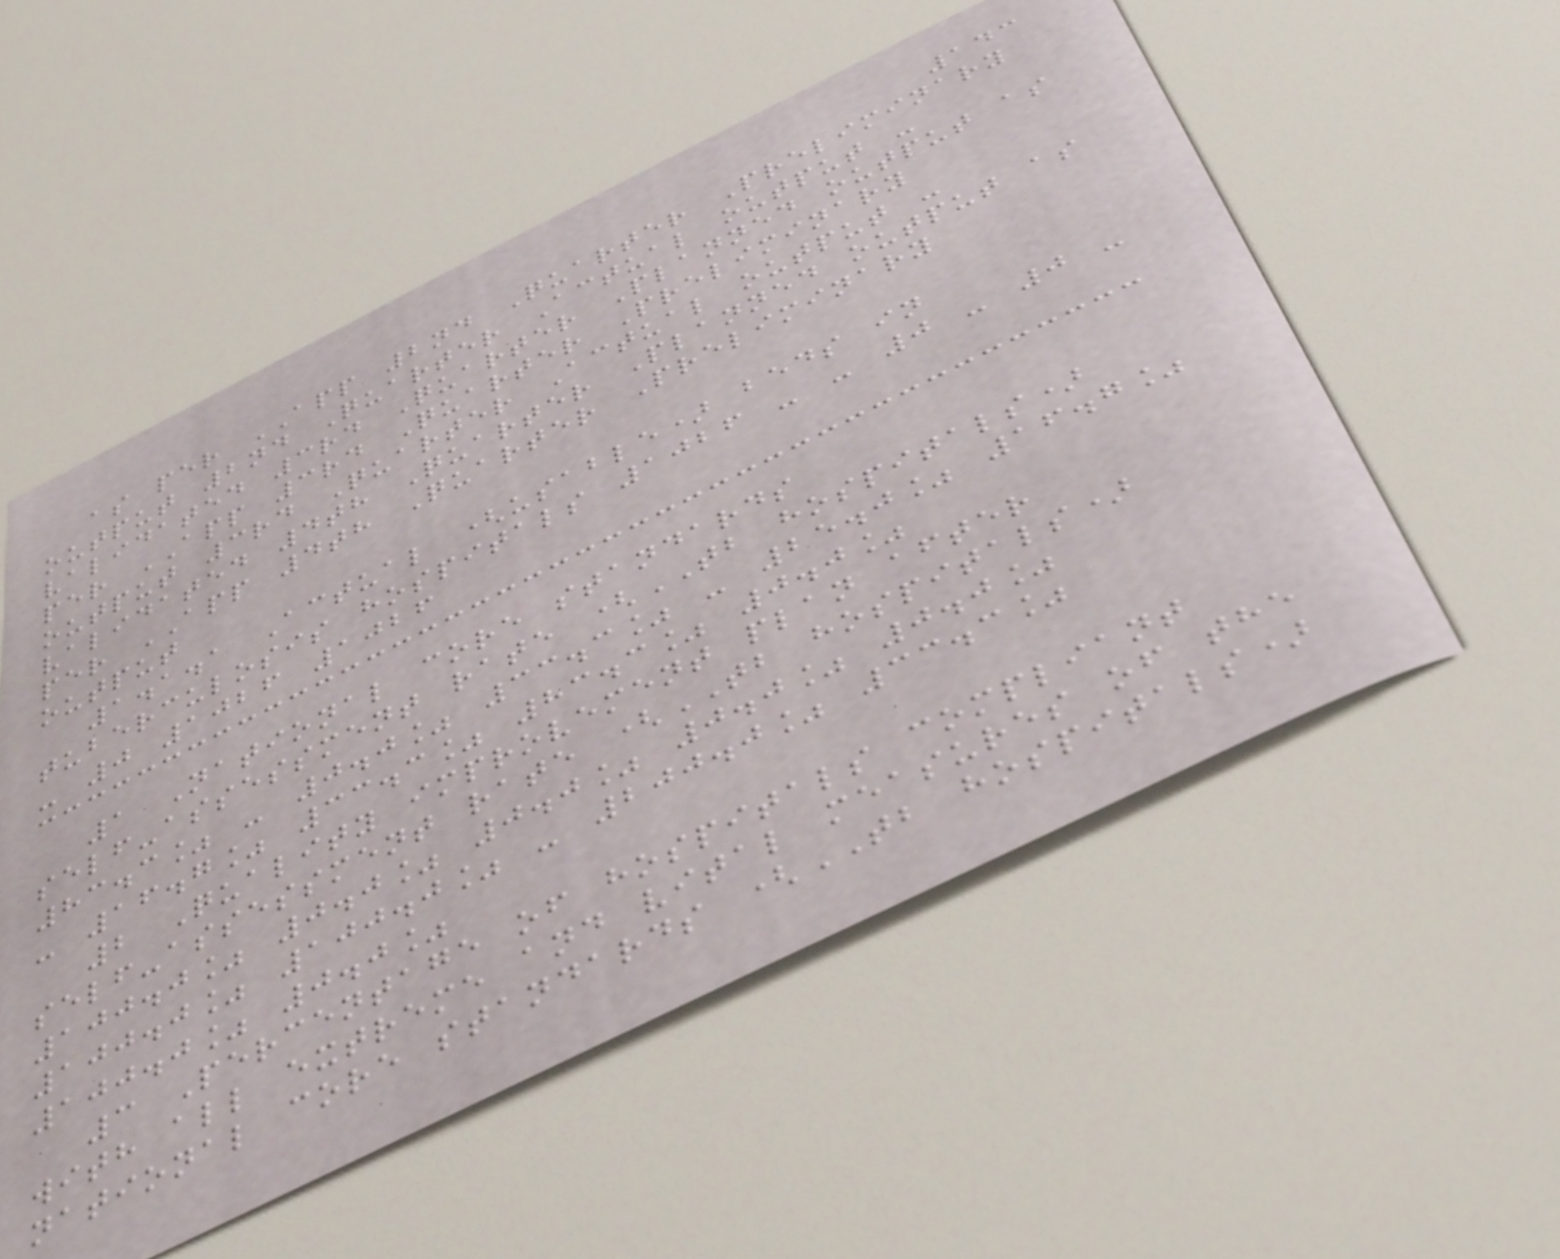143
as per APP 2nd Quarter Preliminary
output 2nd Quarter Actual output -
validated 3rd Quarter Planned output as
per APP 3rd Quarter Preliminary
output 3rd Quarter Actual output -
validated 4th Quarter Planned output as
per APP 4th Quarter Preliminary
output
1.1.1 Actual (usable) beds in
tuberculosis hospitals 1026 - - 0 - 0 -
- 0 1026 1026
1 National core standards
self-assessment rate (TB hospitals)
83.3% - 0.0% 33.3% - 25.0% 16.7%
- 16.7% 33.3% 83.3% 0.0%
2 Quality improvement plan after
self-assessment rate (TB hospitals)
100.0% 0.0% 0.0% 0.0% 0.0%
100.0% 100.0% - 200.0% 33.3%
100.0% 0.0%
3 Percentage of hospitals compliant
with all extreme and vital measures of the
national core standards (TB hospitals)
